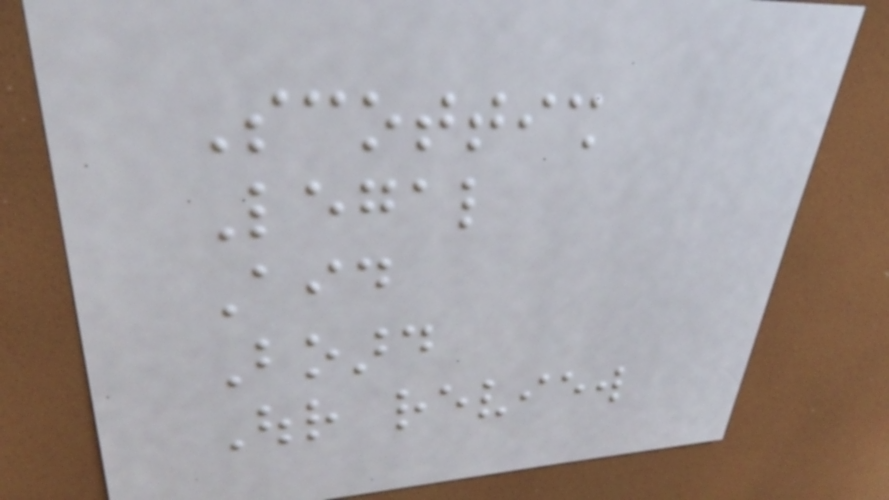Scottish
Legal
Aid
Board
Our review
